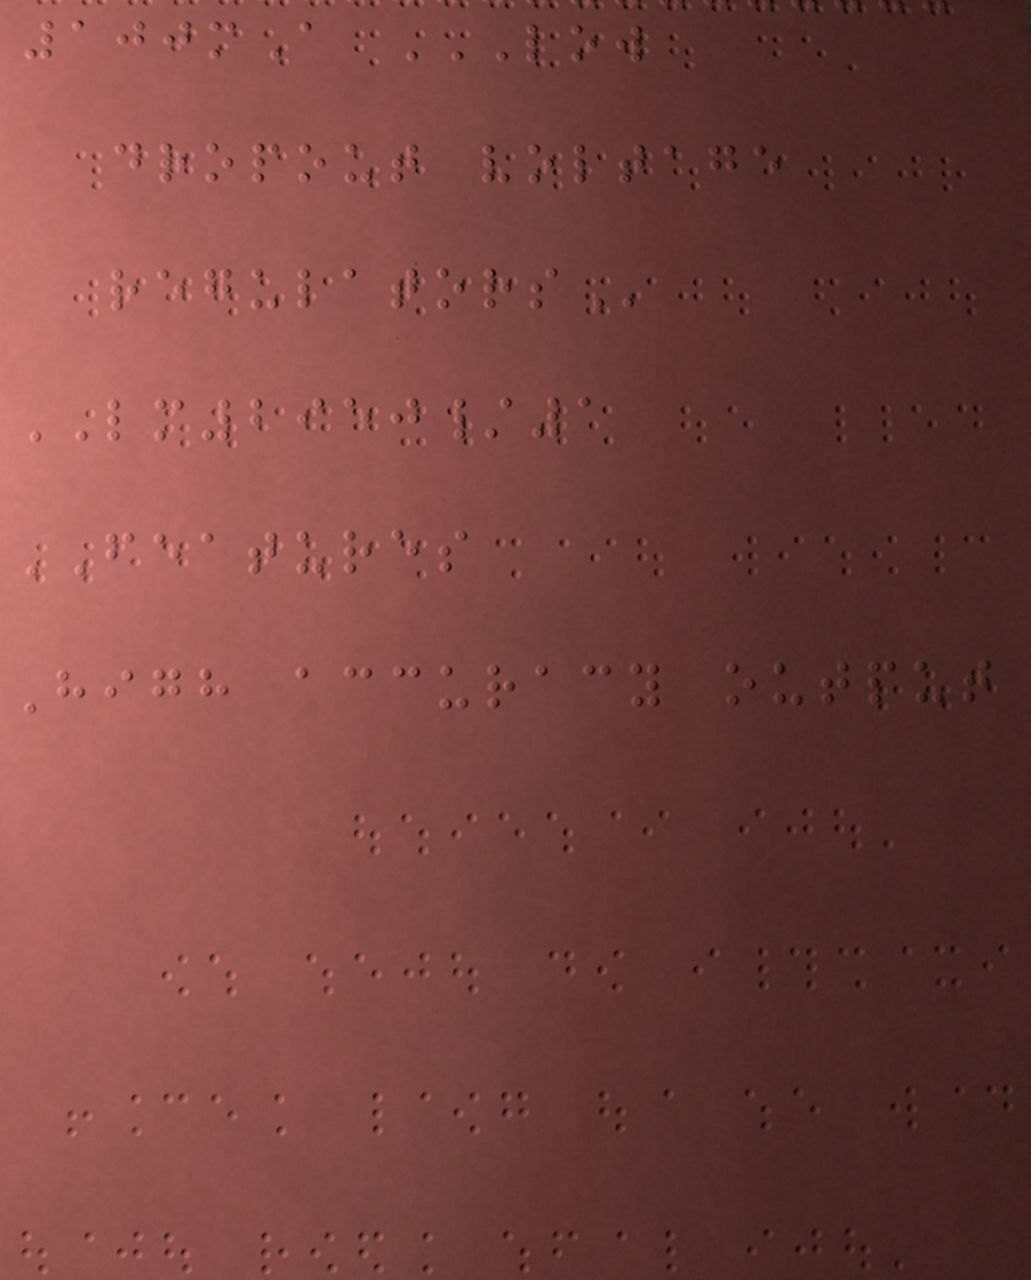100mA LOW
DROPOUT VOLTAGE
REGULATORS
LM2950/1
FEATURES
High accuracy output
